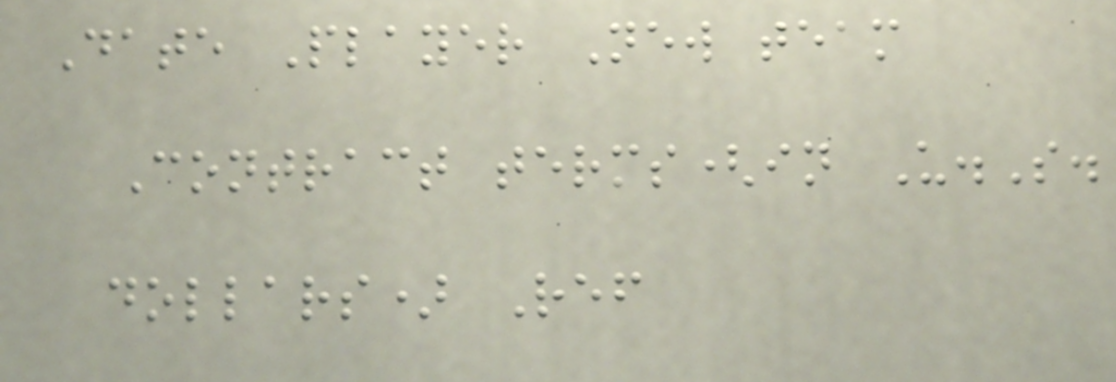Date Player New team
Contract terms(in U.S.
dollars) Ref
